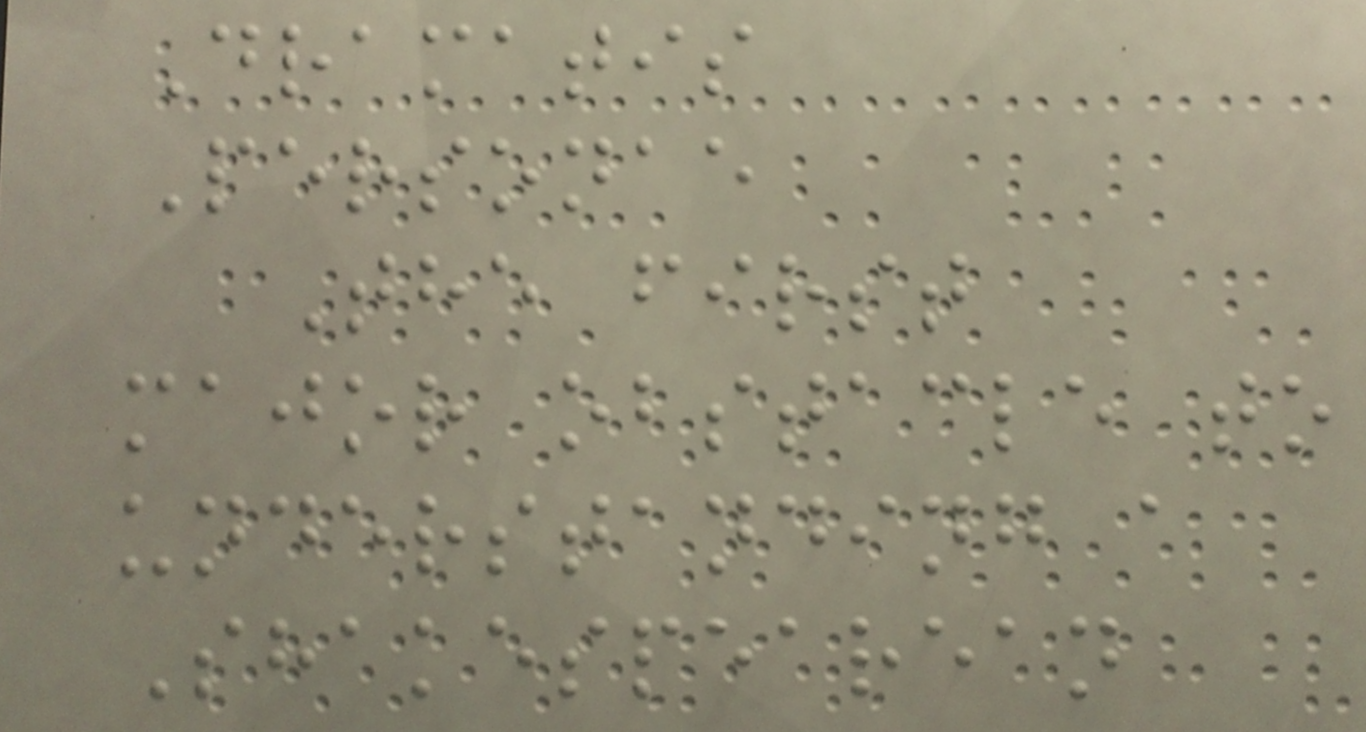Dramatis
Personae
The first
major obstacle to
understanding a
Shakespearean
